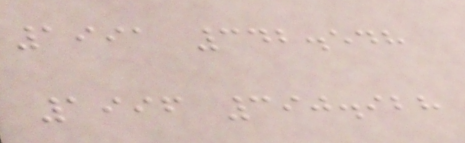1991 342.548
1996 390.928
